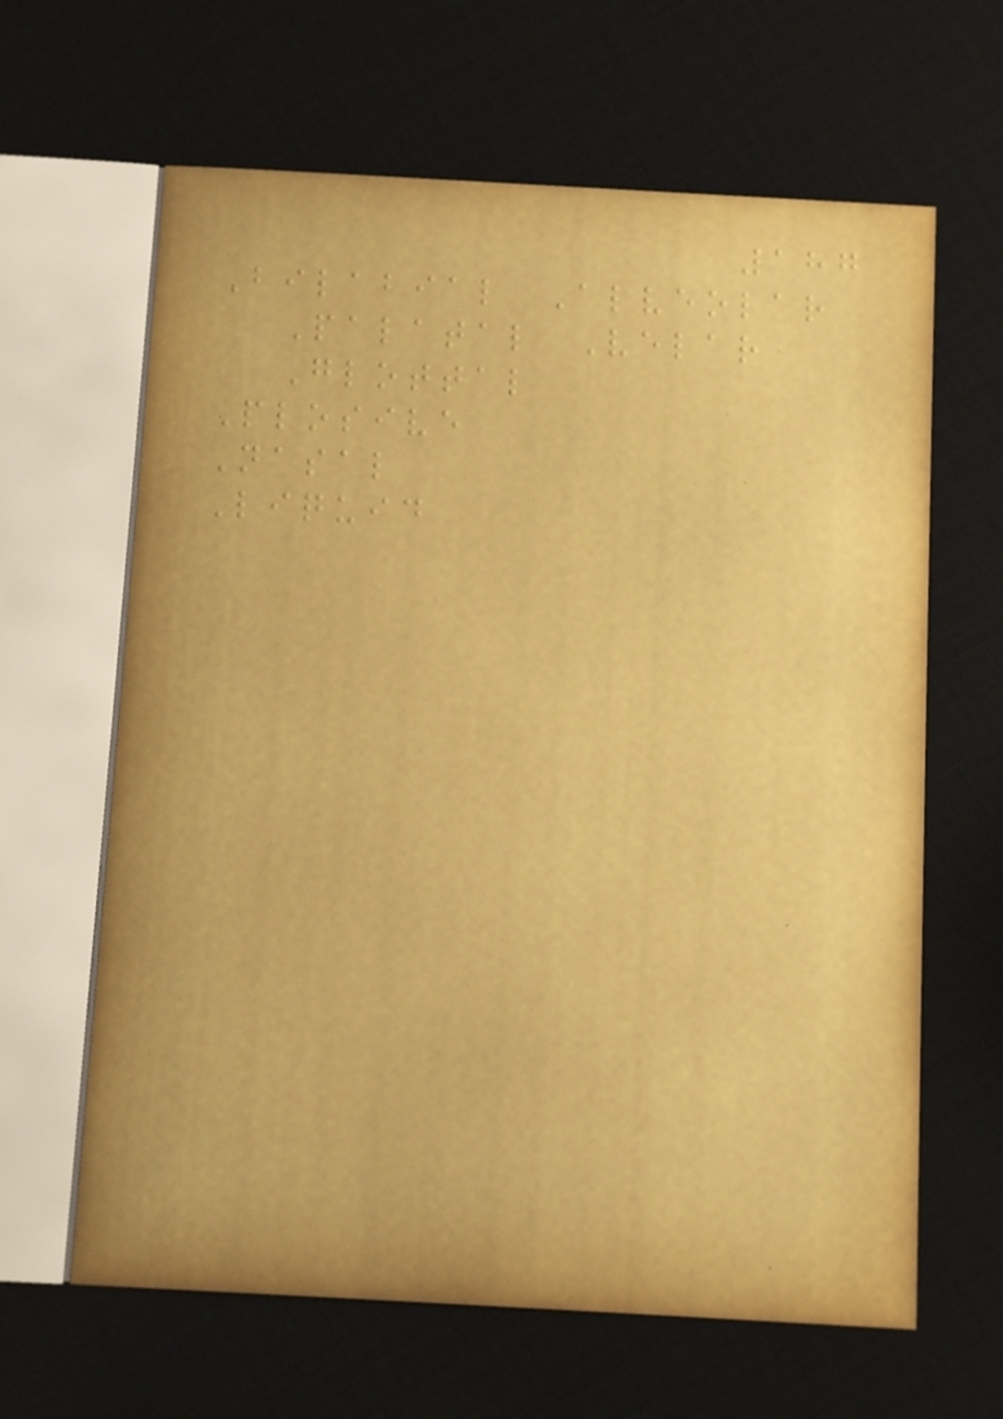187
Bilabial Alveolar
Palatal Velar
Glottal
Plosive
Nasal
Liquid
